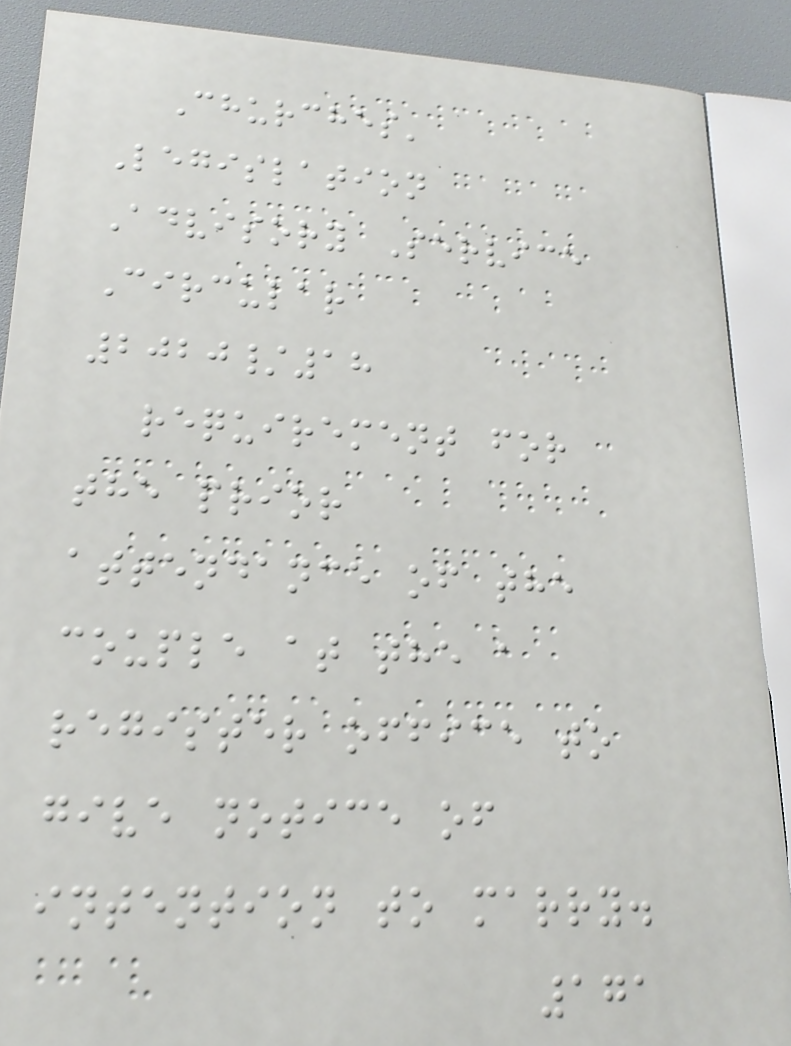Churches'
Legislation
Advisory Service
Circular
2020/18
requirement for
the prior
attendance of the
couple at the a
register office to
give notice of
intention to marry.
171
